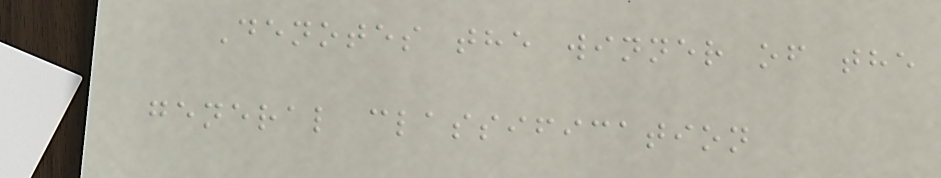Denotes the winner of the
general classification
